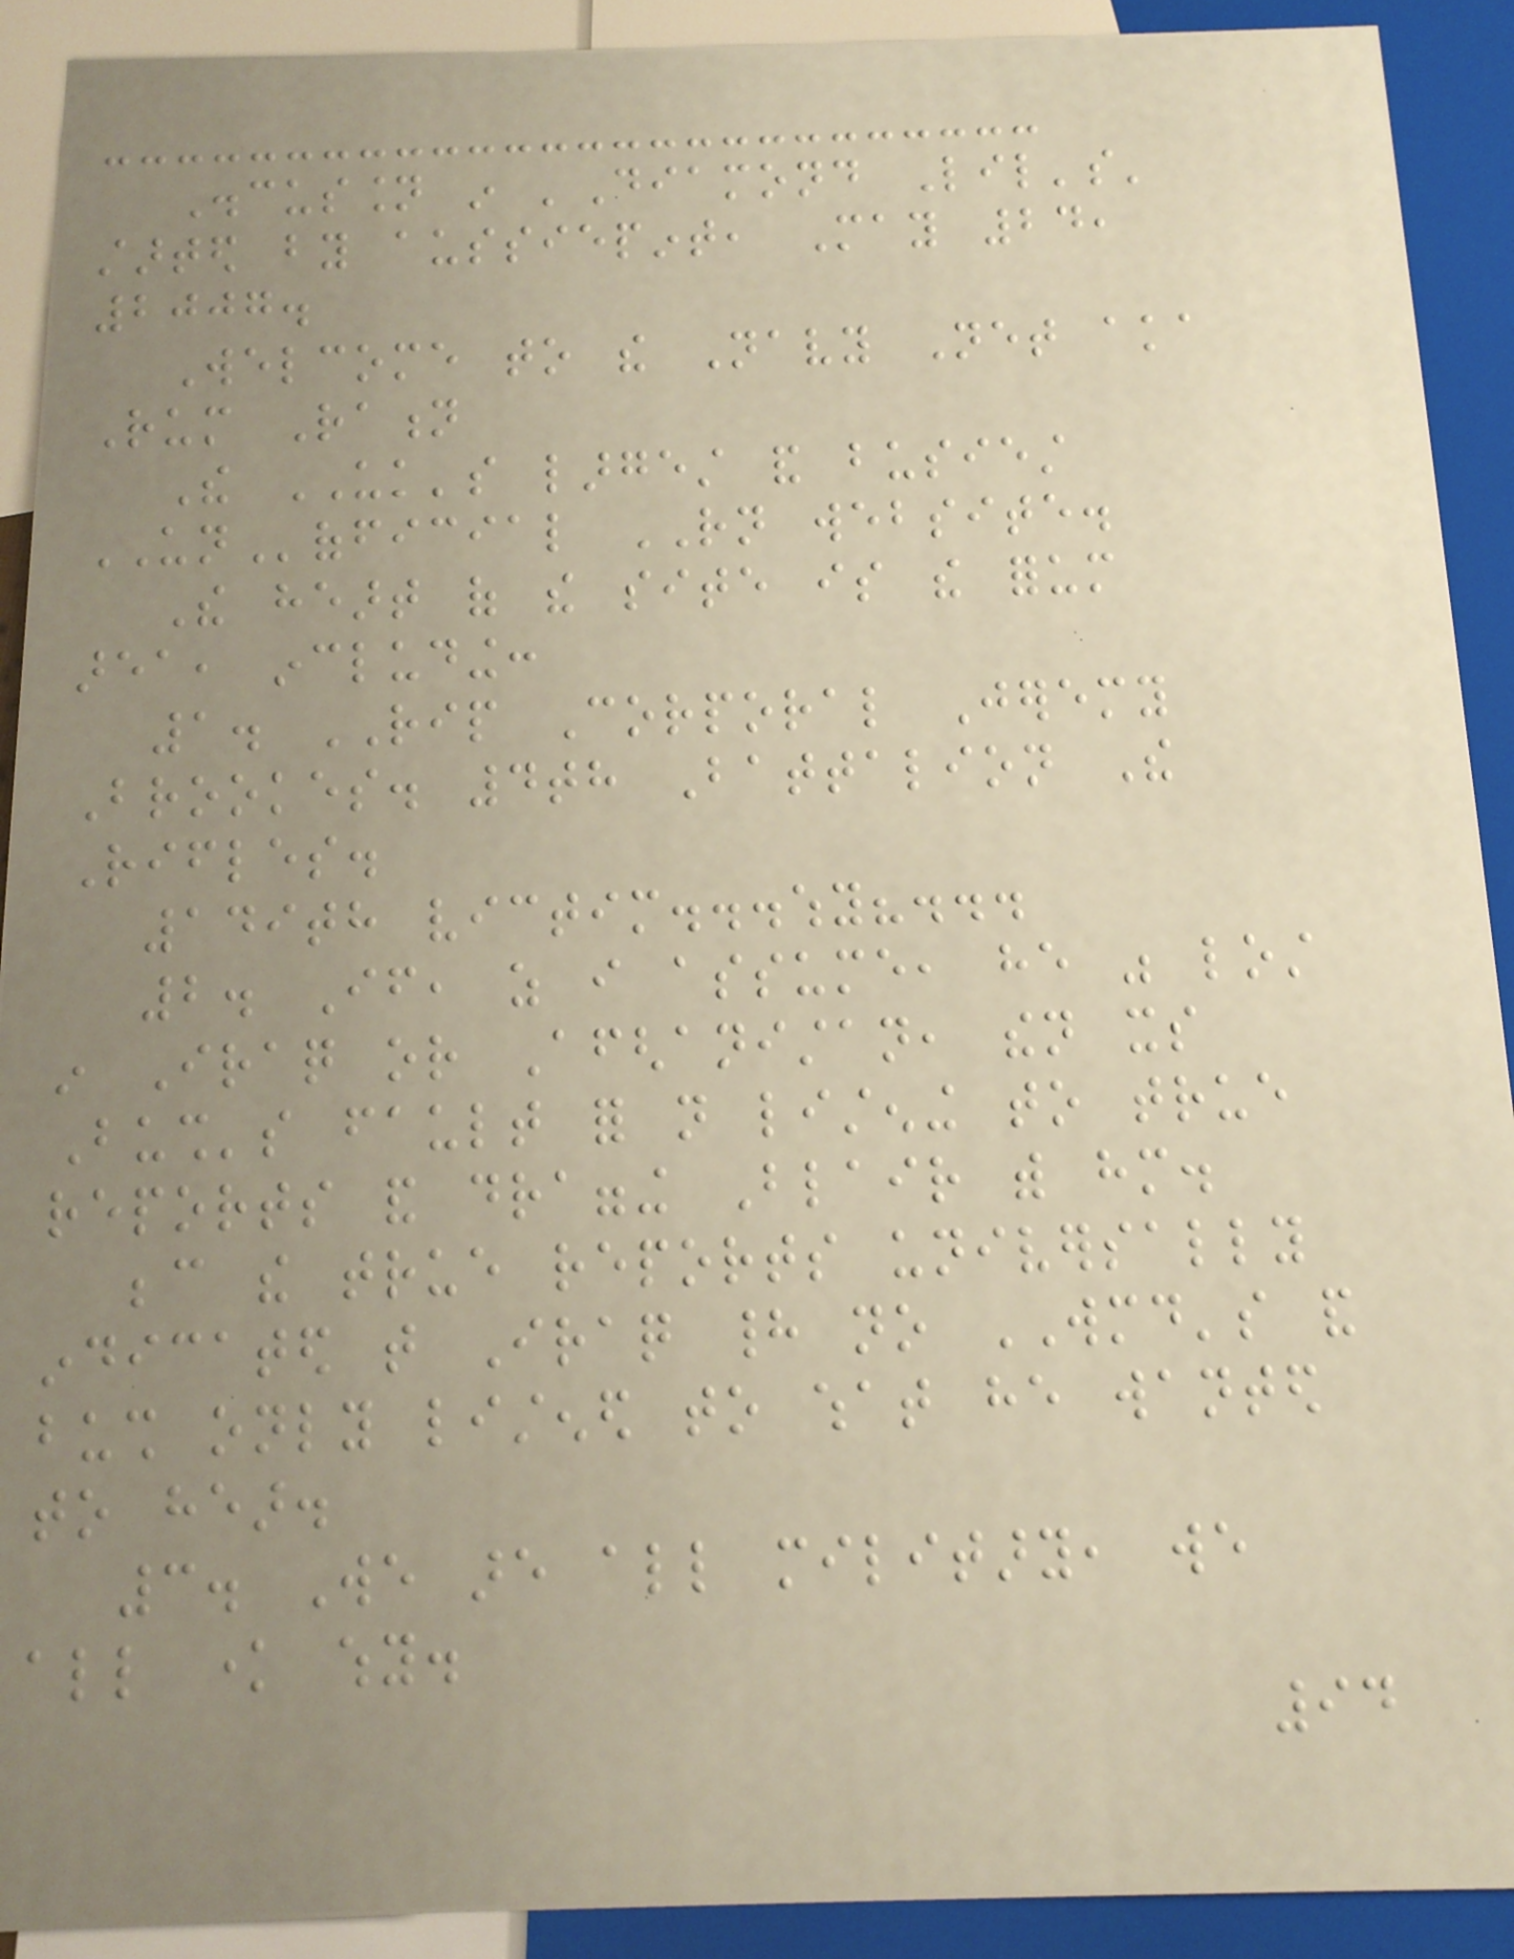Discussion in 'Diamond Lil's'
started by aussiepint, May 24,
2007.
Welcome to the Navy Net aka
Rum Ration
The UK's largest and busiest
UNofficial RN website.
The heart of the site is the forum
area, including:
1. RIP Corporal Jeremy
Brookes. 4th Battalion The
Rifles.
149th victim...why?...
2. If, as i assume, he was lost
in Iraq or Afghanistan, then its
Bush's fault for not listening to true
reports and dragging Blair with him.
because the true reports universally
indicated that Iraq had no WMD's and
bush only listened to what he wanted
to hear.
3. We are all military, we
all know why.
94
